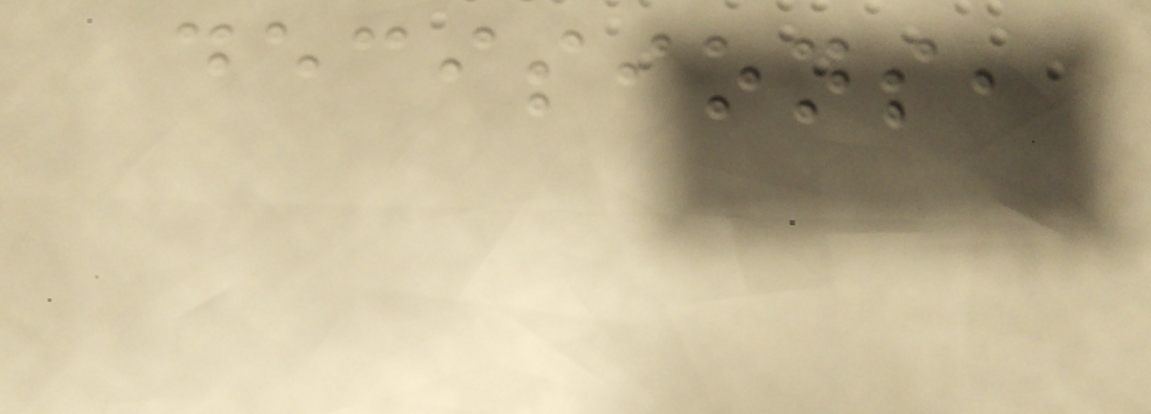decisions,
